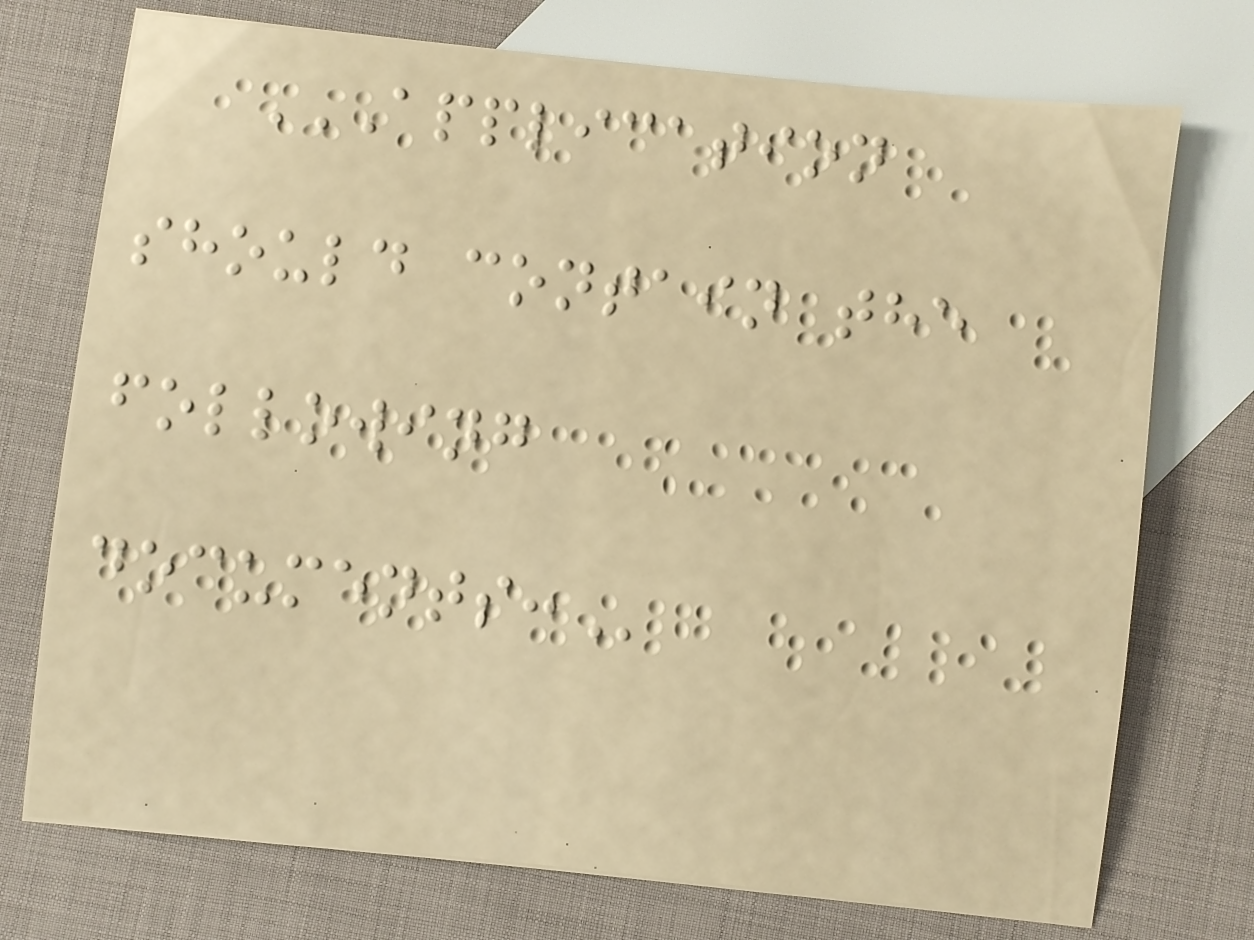APPLICATION
SHOULD CONTAIN THE
FOLLOWING
DOCUMENTS:
